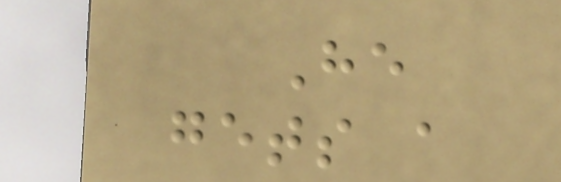He
gets a
